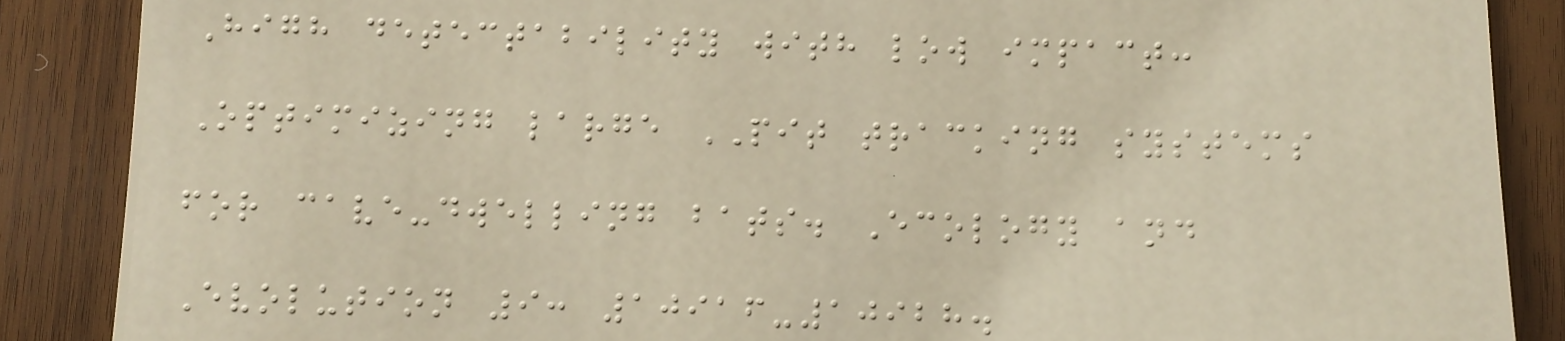High detectability with low impact:
Optimizing large PIT tracking systems
for cave-dwelling bats. Ecology and
Evolution 9: 10916-10928.
